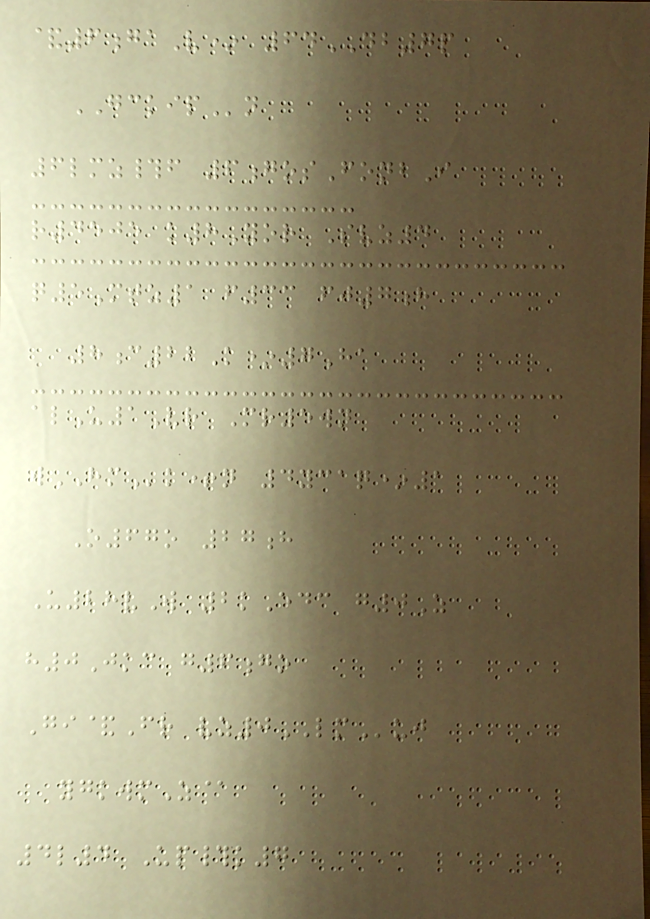&6gaV* 64DB7p
GCKIPn
6lmz#f 6gosFonbI
r4505 k8Yor Svz4
q5Mtz1 f33 fj7h
8c22K*7Ha
alU1Vr Mr5wn
wHMk+n 4ycaq*1
O67o 27h
U28vW 2kEdc g0Z
h0Jkc g6go
Gi&Fr vz0LMuj
ygkwmZ@
4l4 Up#k7
